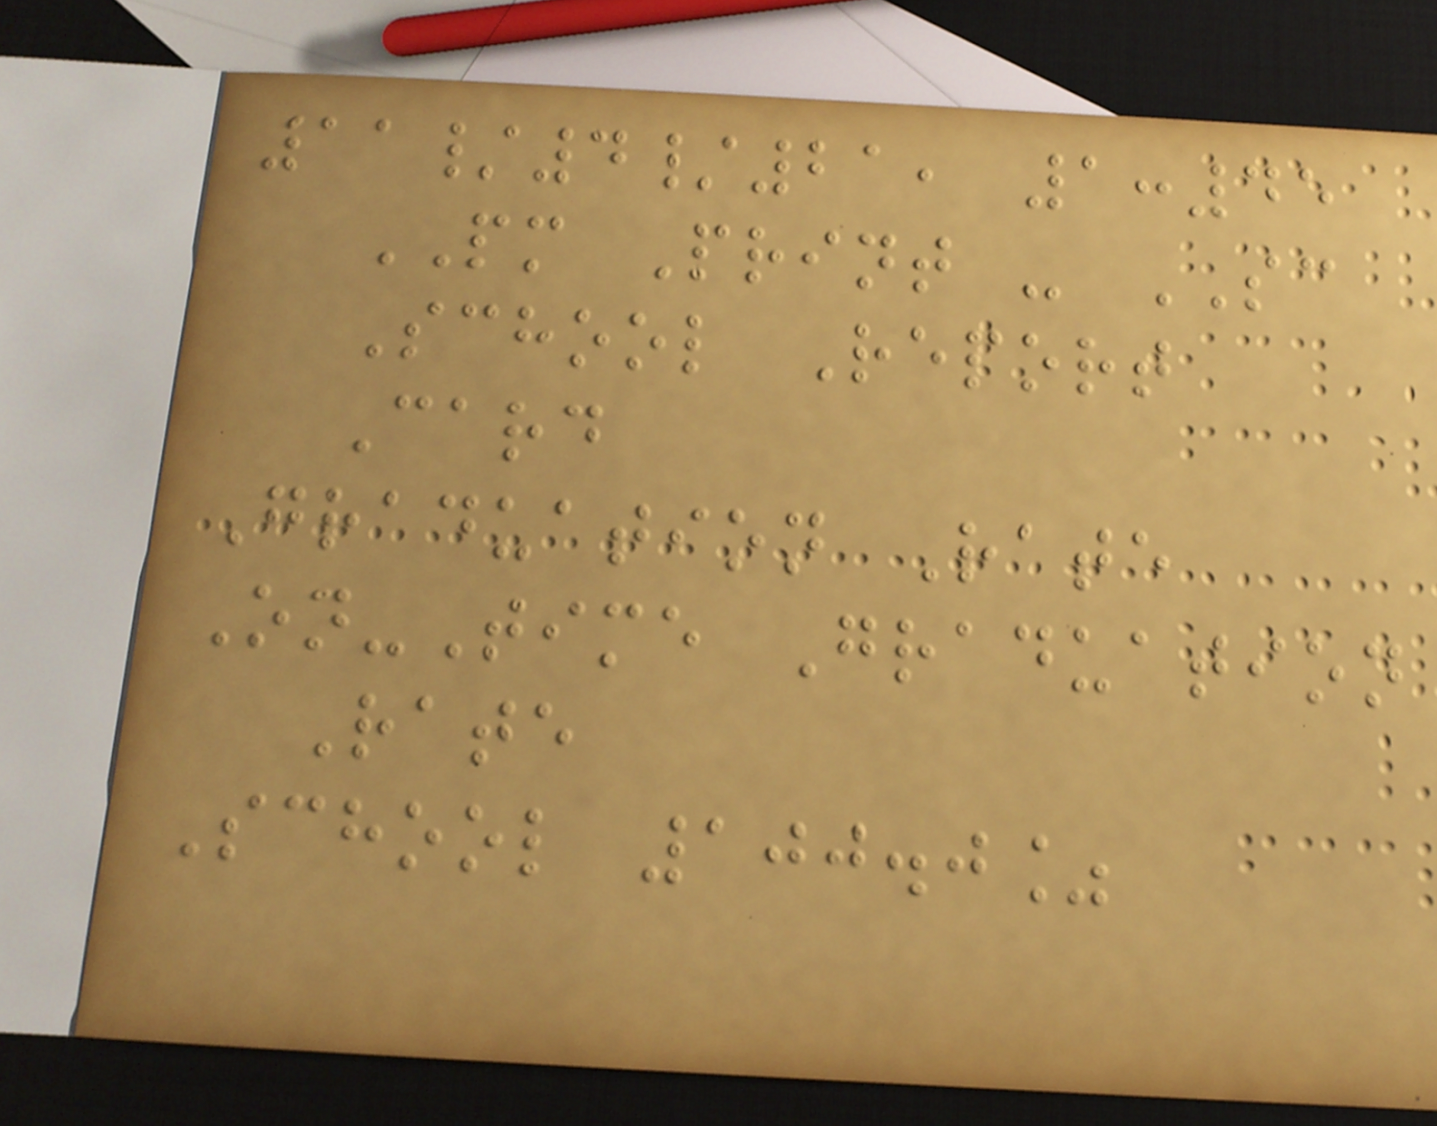11/4/21, 1:45
PM Print - SC
School Report
Card
Graduation Rate
On-Time Graduation
Rate
School 100.0%
